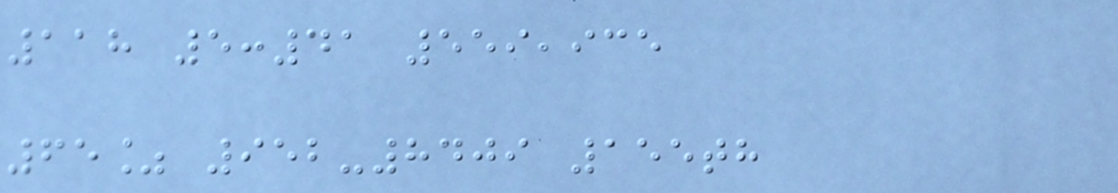118 5:41 559,935
65% 952-8409 155th
